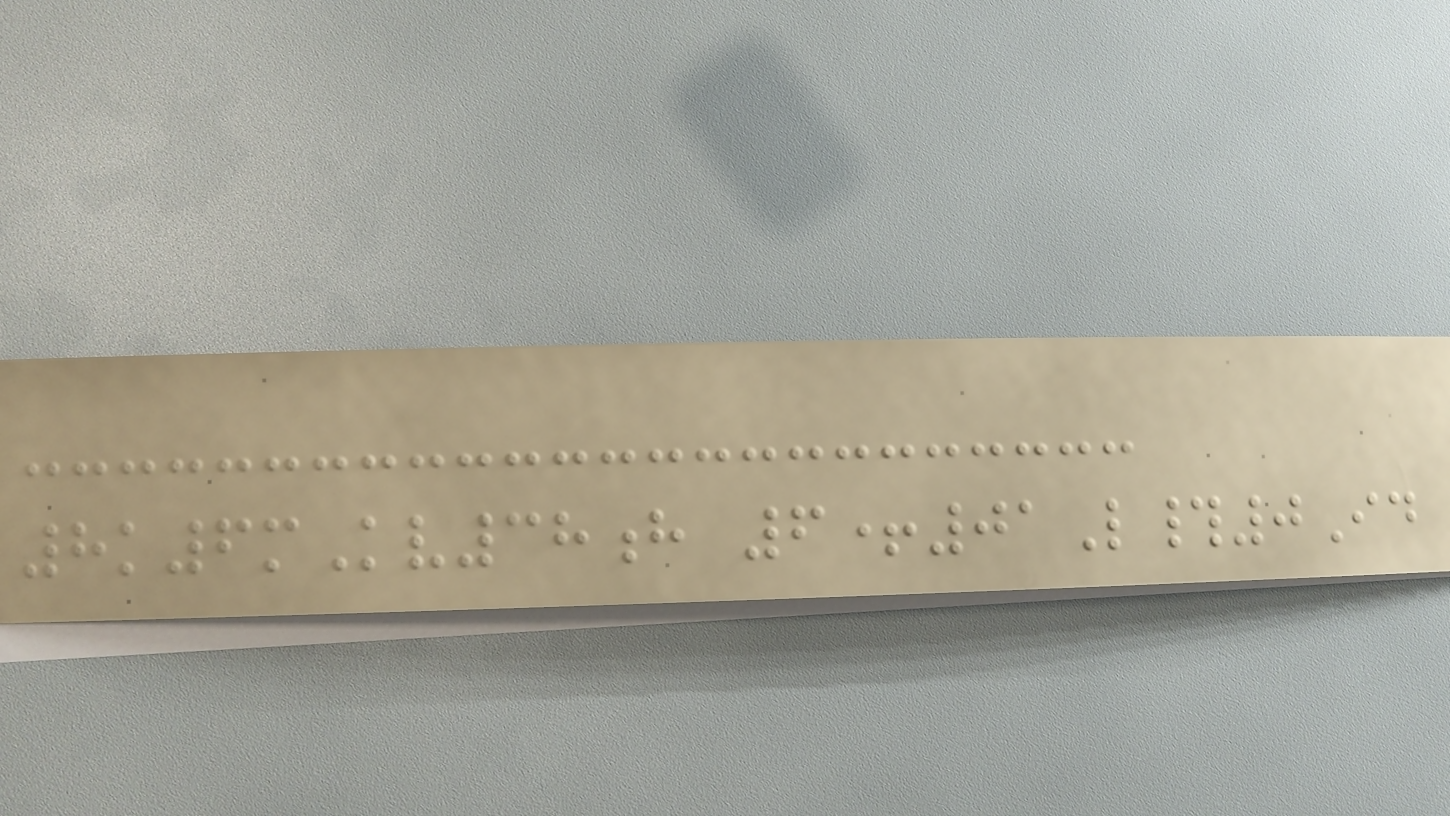8k6mKv38h 6+01L#0Id
